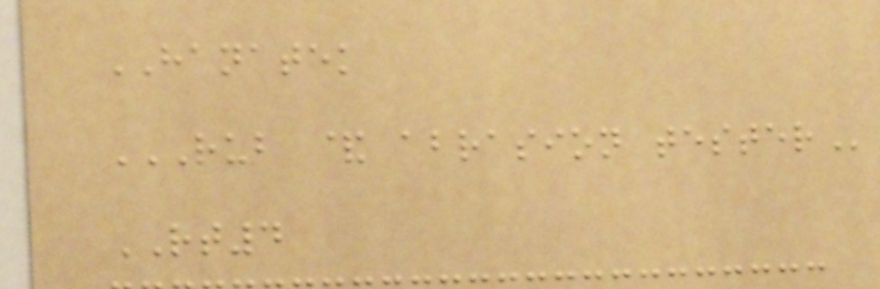HANATEK
RUB & ABRASION TESTER
RT4
